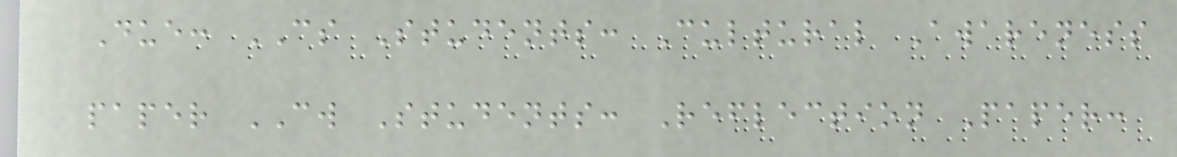Due: CS Students: Cultural Awareness
paper CW Students: Reflection Paper:
